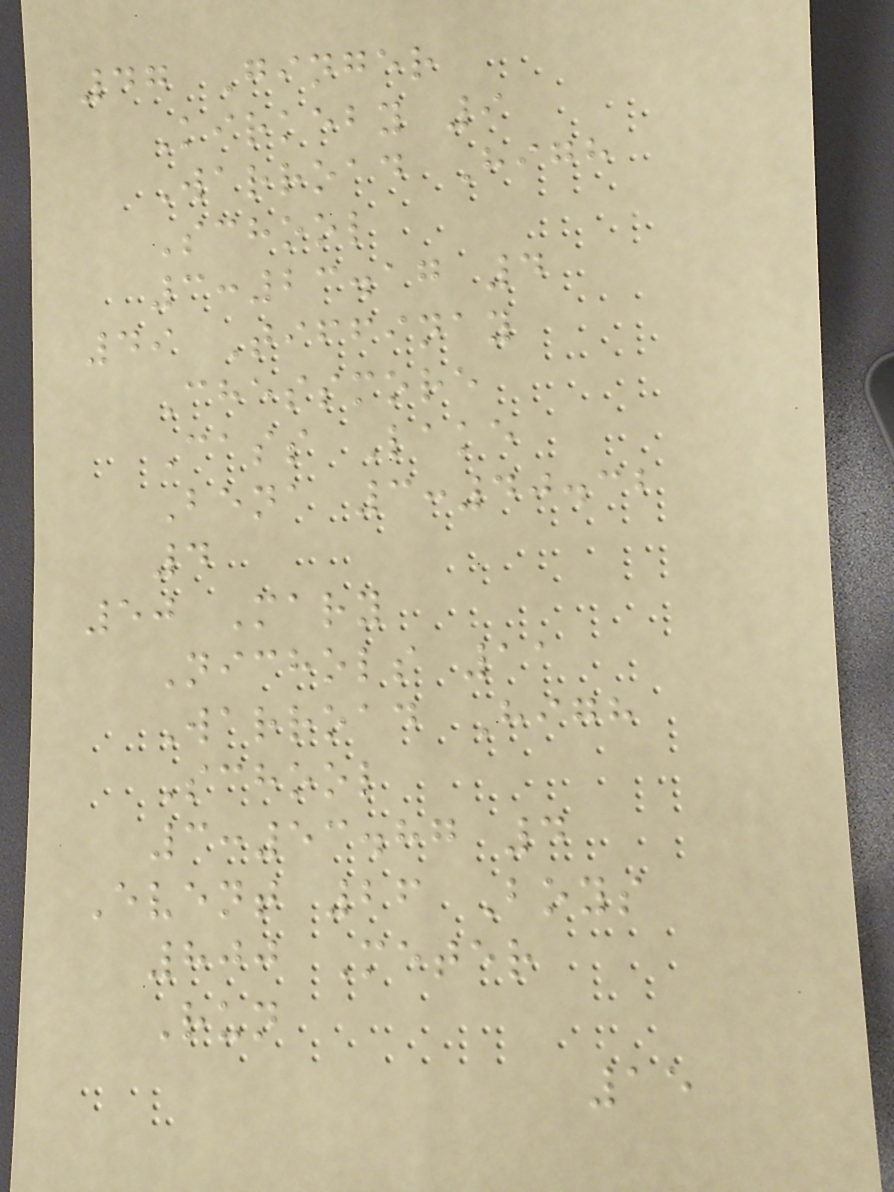47 Ginger
Kirkeby 9
Warroad High
School
3:23.17 4
49 Tiffinay
Chessmore
Cass Lake
Bena 3:40.32
4
50 Mary
Nichols 11
Warroad High
School
3:53.87 4
Event 26 Boys
800 Meter
Run
15
